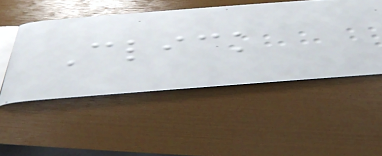Click
